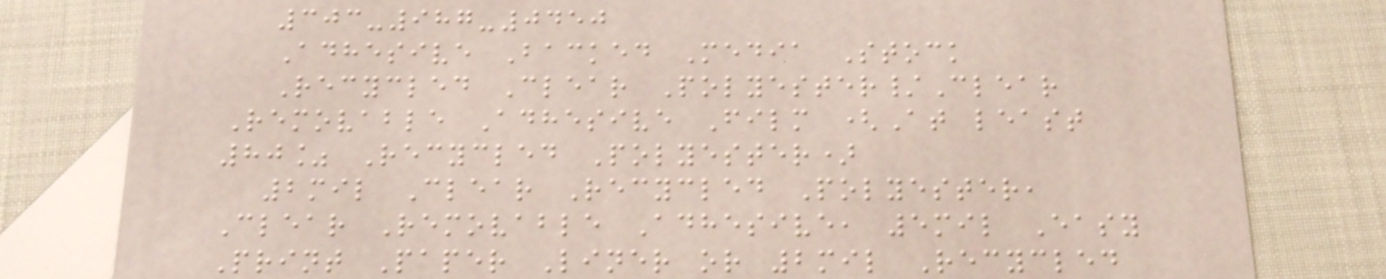303-987-0450
Adhesive Backed Media Stock
Recycled Clear Polyester/Clear
Removable Adhesive Film (At least
80% Recycled Polyester)
2mil Clear Recycled Polyester,
Clear Removable Adhesive, 5mil Easy
Print Paper Liner or 2mil Recycled
